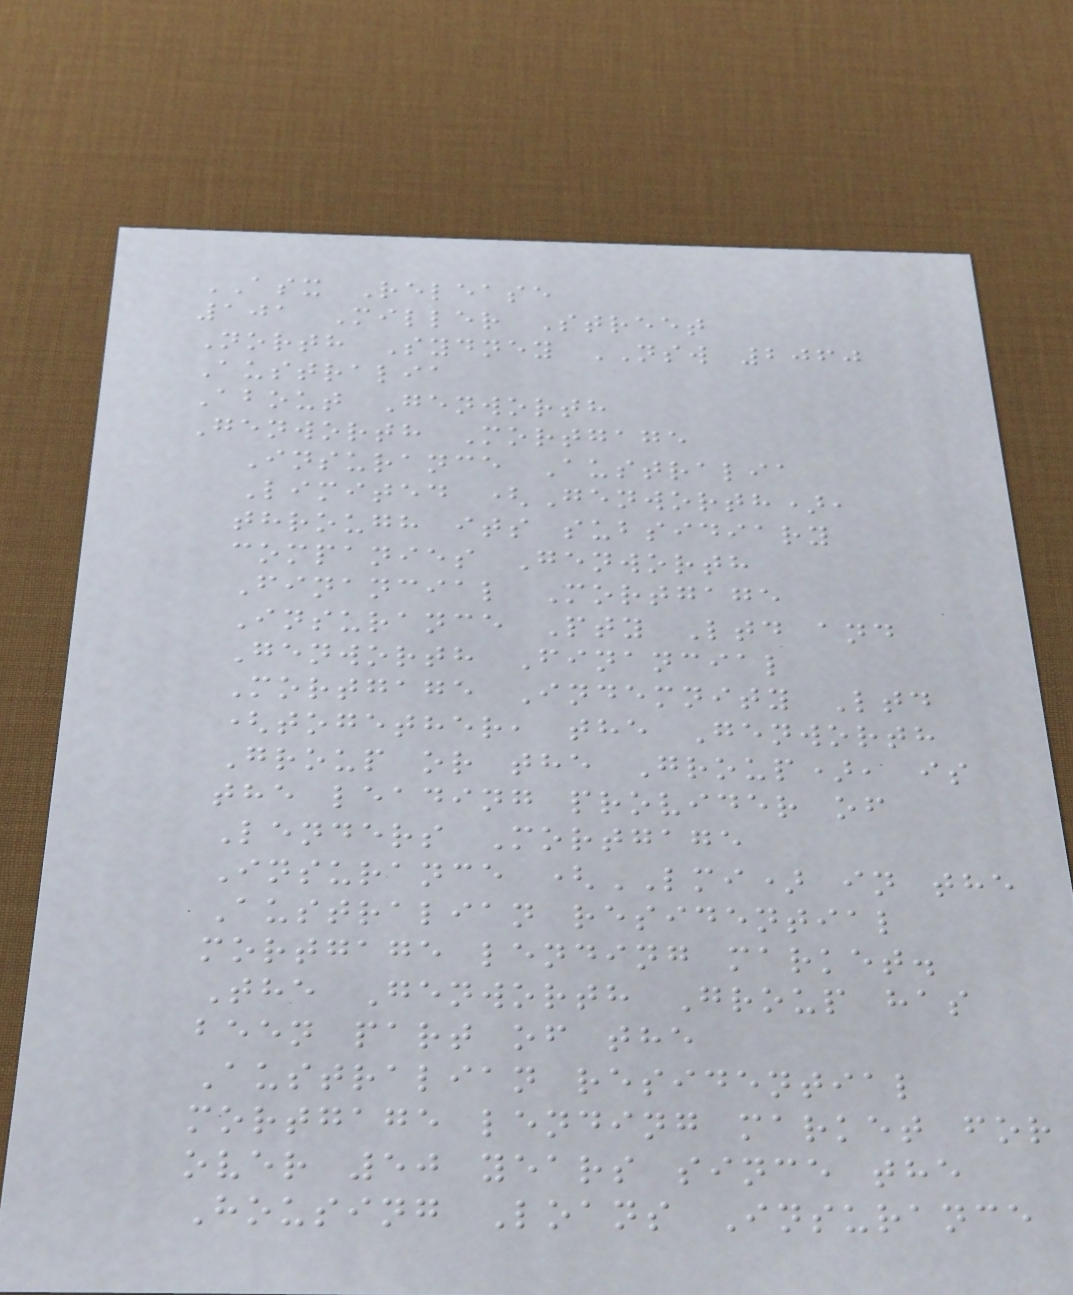ASX Release
101 Miller Street
North Sydney NSW 2060
Australia
About Genworth
Genworth Mortgage
Insurance Australia
Limited (Genworth),
through its subsidiary
companies Genworth
Financial Mortgage
Insurance Pty Ltd and
Genworth Financial
Mortgage Indemnity Ltd
(together, the Genworth
Group or the Group), is
the leading provider of
Lenders Mortgage
Insurance (LMI) in the
Australian residential
mortgage lending market.
The Genworth Group has
been part of the
Australian residential
mortgage lending market for
over 50 years since the
Housing Loans Insurance
